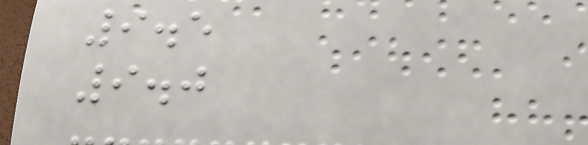9.5
9.0
